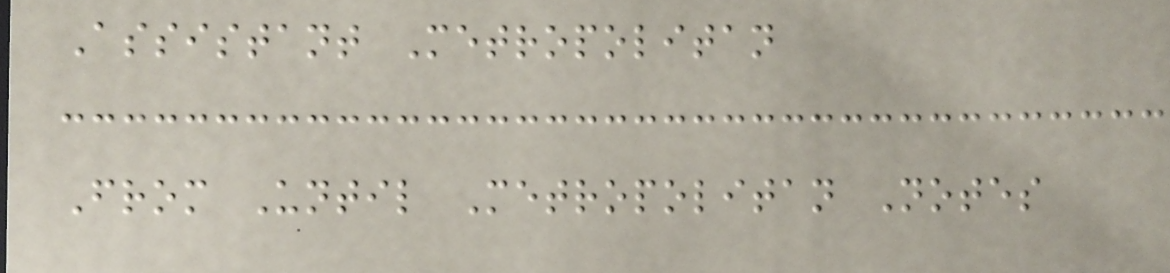Assistant Metropolitan
From Until Metropolitan Notes
